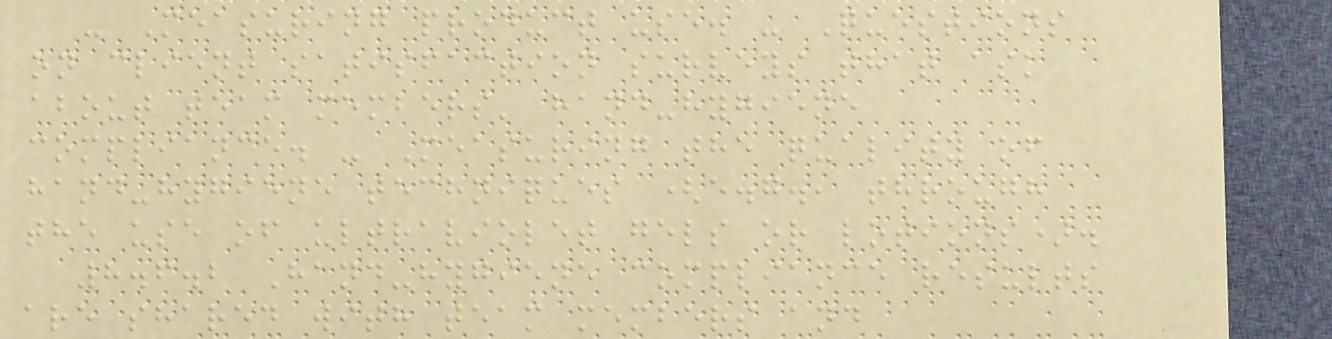- Measuring product use. - Questions
on client satisfaction surveys that ask
about team members' hand-hygiene
compliance. - Measuring the quality of
hand-hygiene techniques (e.g., through
the use of ultraviolet gels or lotions).
8.6.2 Hand-hygiene compliance results
are shared with team members and
